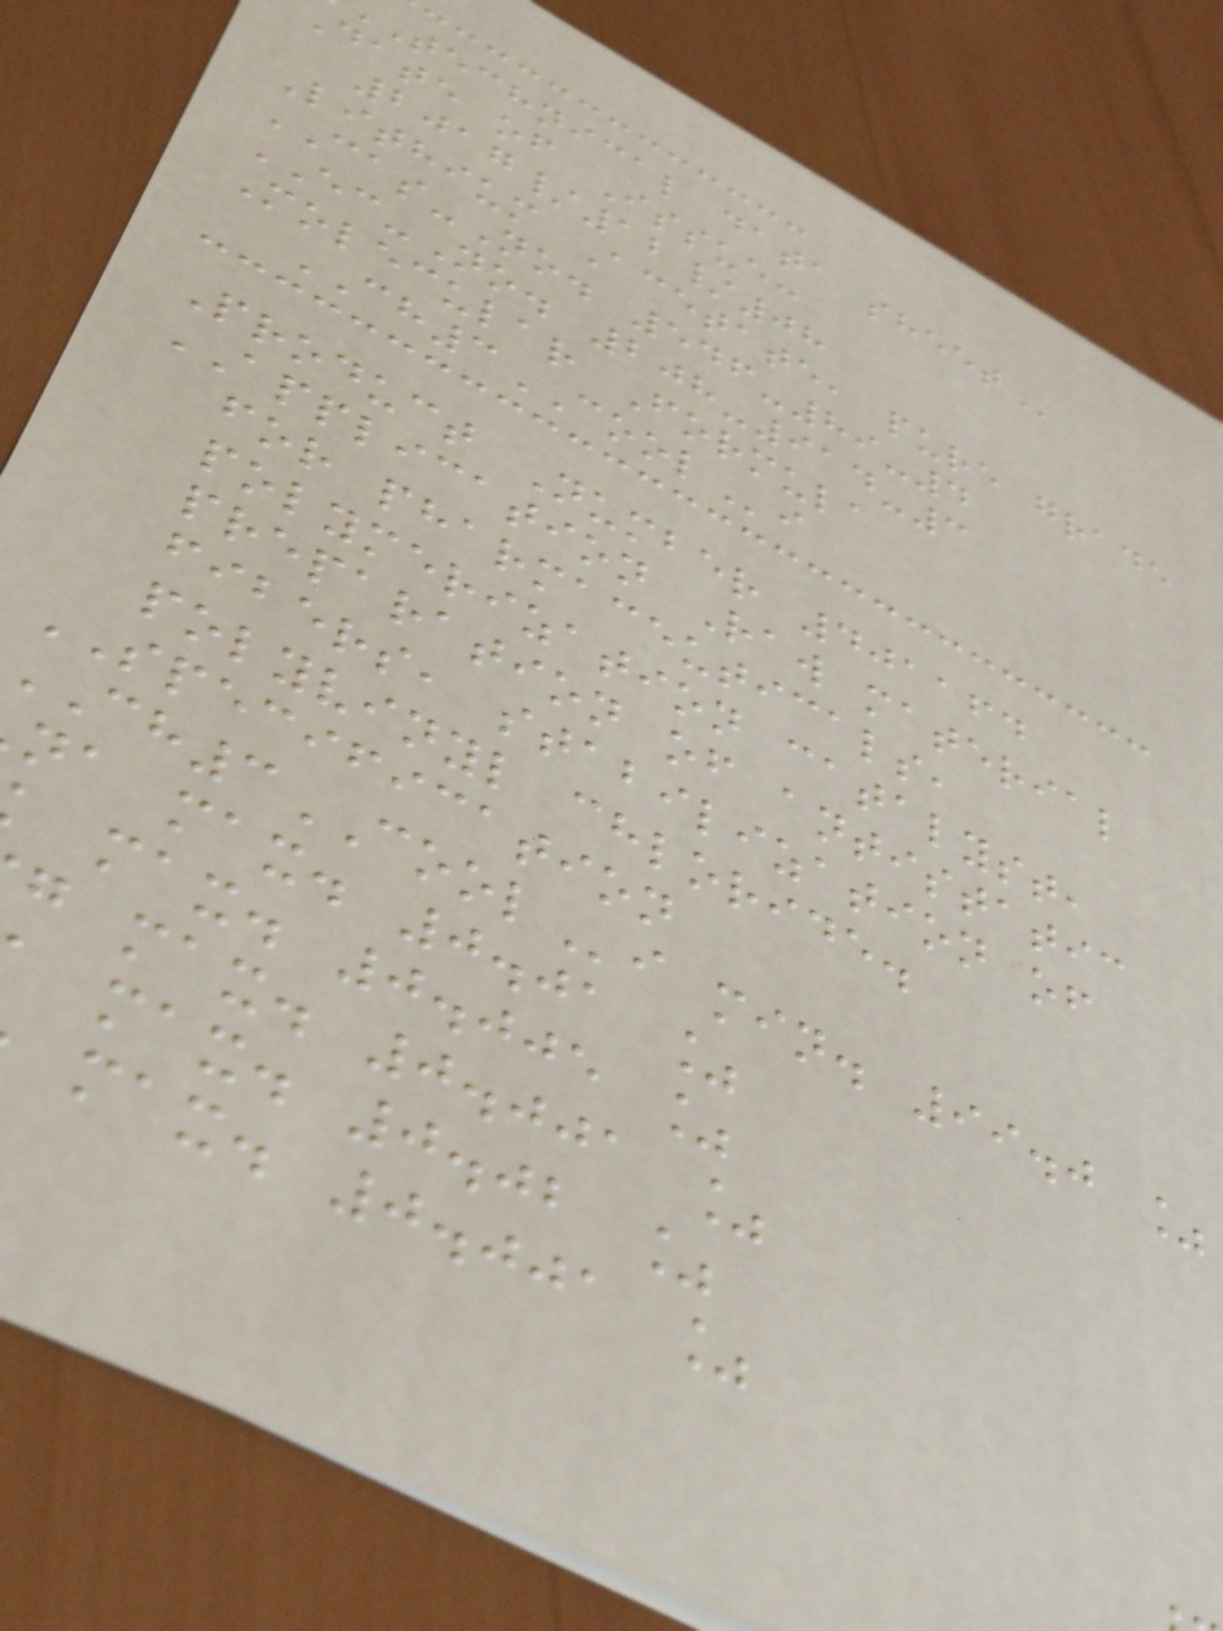technical data
date of Issue:
2017/12/08
Lithium Acetate, pure grade
CAS-No. 546-89-4
EC-No. 208-914-3
Molecular Formula
CH3COOLi
Product Number 401164
APPLICATION Raw material
for pharmaceuticals,
polymerization catalyst,
preparation of antistatic
fibers, stabilization of
polyvinyl chloride.
SPECIFICATION
3COOLi min. 99.0 %
na max. 0.01 %
max. 0.005 %
g max. 0.001 %
max. 0.02 %
max. 0.001 %
